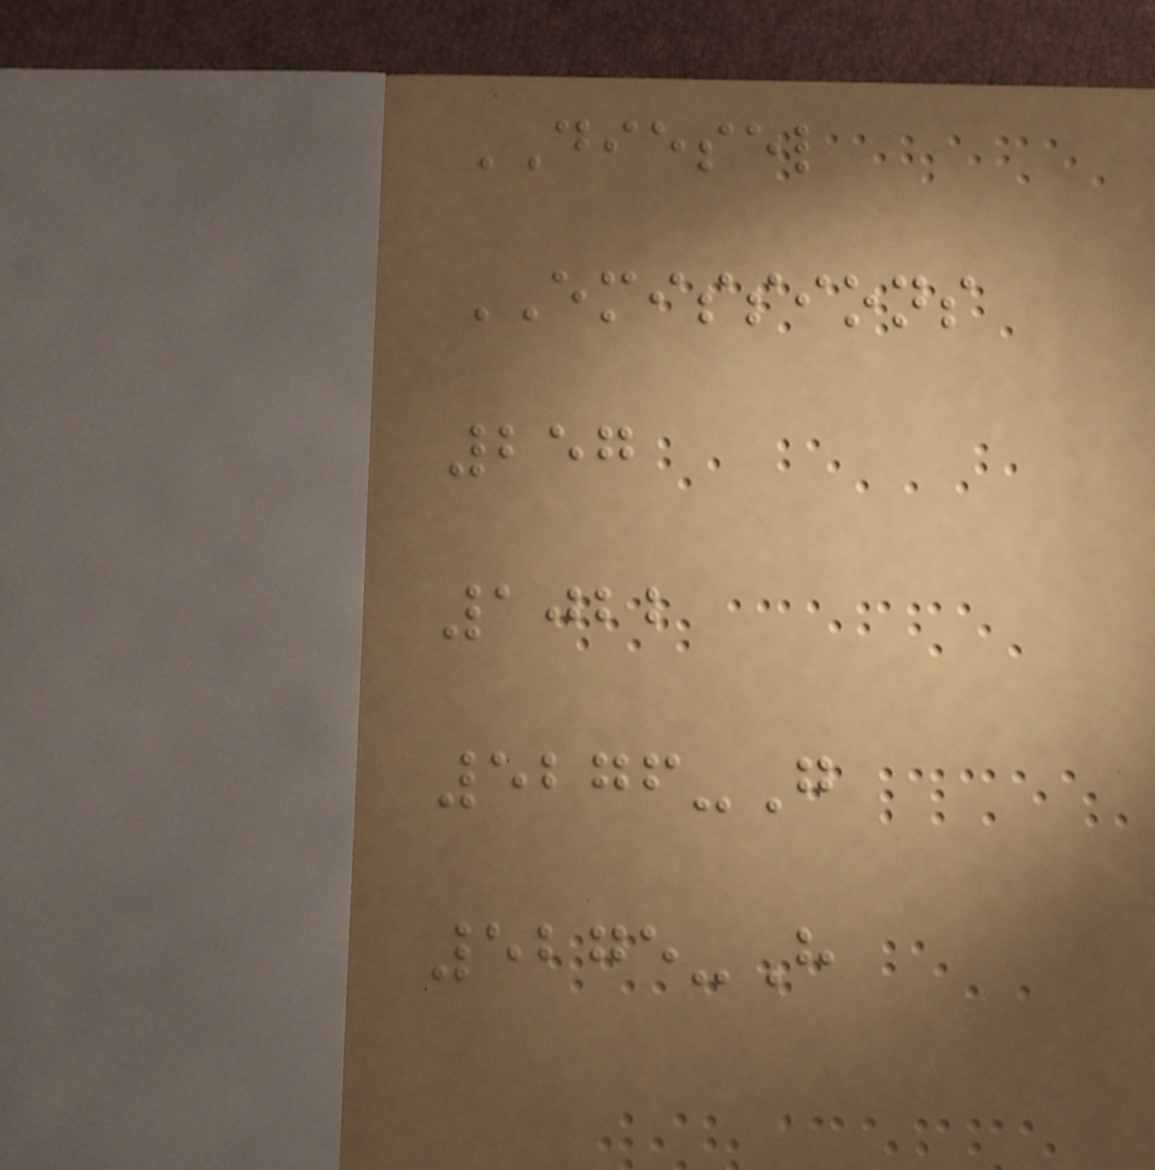DIESEL
EMISSIONS
257
1022
5276-G
5275-H
